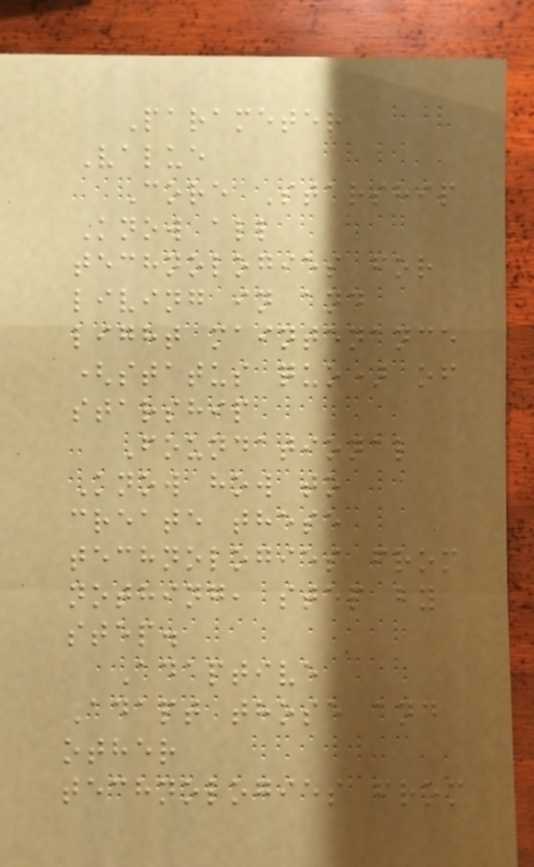Parameter
Value
Core Starship
Know all
technologies for
living in and
light maintenance
(status quo) of
starship
Foundational
Know how to
create these
technologies from
nothing, step by
step.
Adaptive
Adapt those and
other
technologies from
